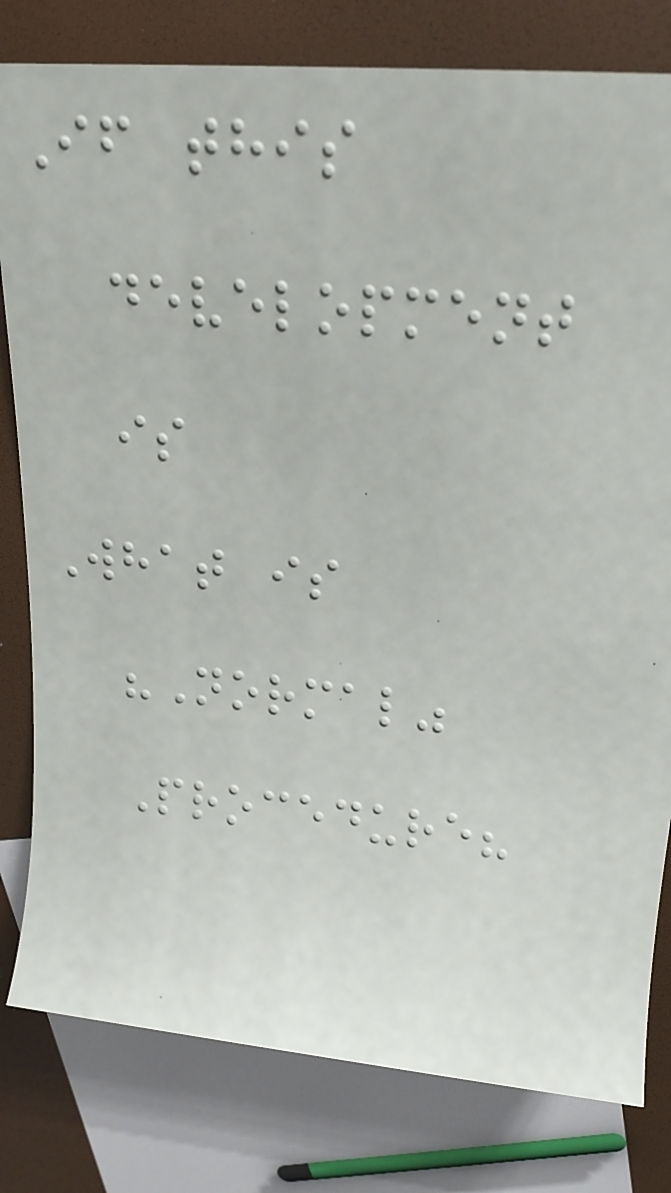If this
development
is
What is
"Normal"
Procedure?
